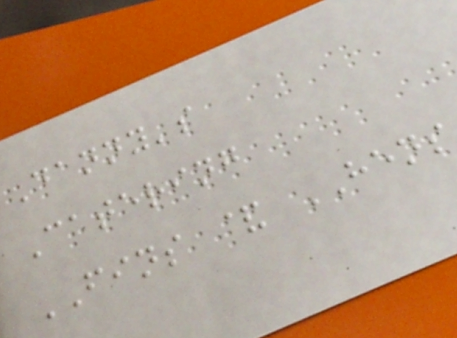Danny's
Catering
FINS & HENS
